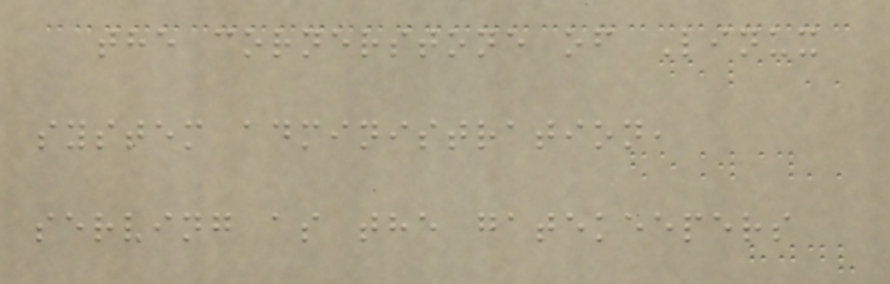the cornerstone of Linux
system administration,
serving as the gatekeepers
